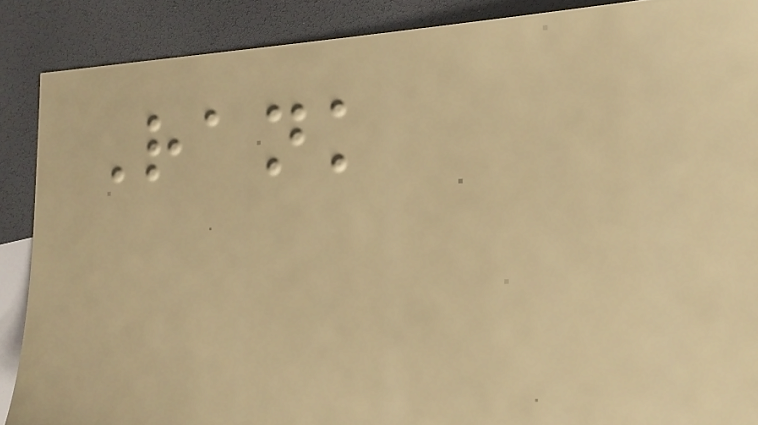Rank
